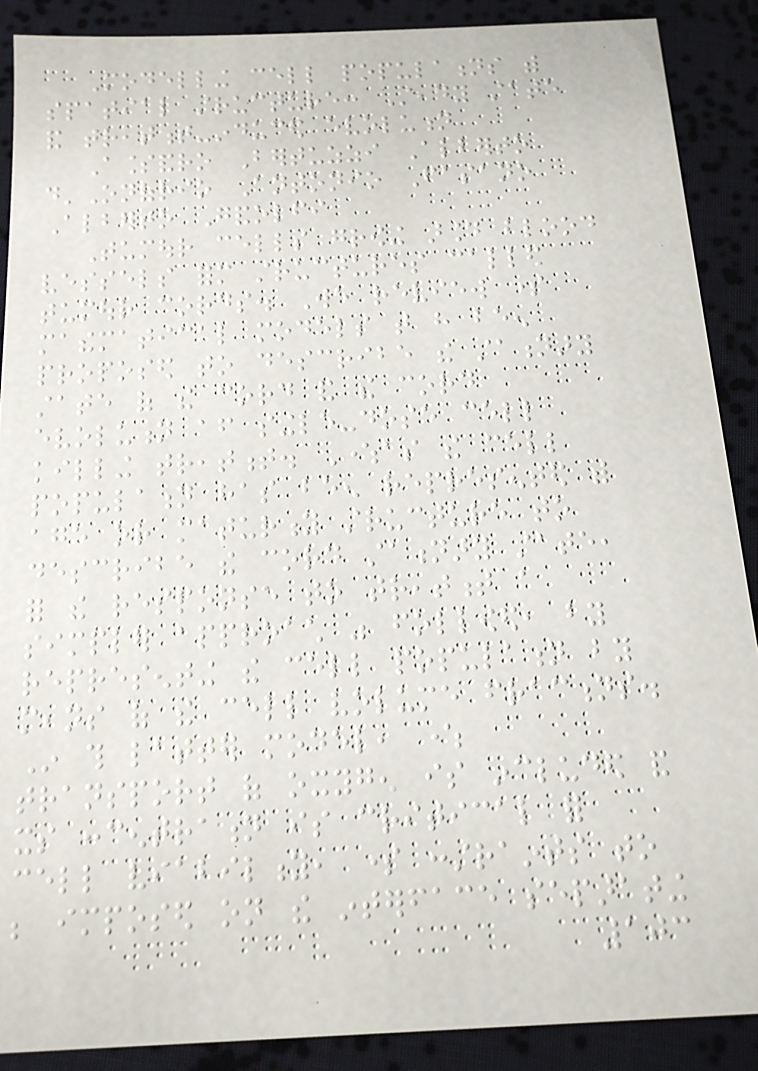Modelling cell populations with
spatial structure: Steady state
and treatment-induced evolution
Alessandro Bertuzzi Alberto
d'Onofrio Antonio Fasano
Alberto Gandolfi
Tumour cells growing around blood
vessels form structures called
tumour cords. We review some
mathematical models that have been
proposed to describe the stationary
state of the cord and the cord
evolution after single-dose cell
killing treatment. Whereas the cell
population has been represented with
age or maturity structure to
describe the cord stationary state,
for the response to treatment a
simpler approach was followed, by
representing the cell population by
means of the cell volume fractions.
In this latter model, where
transport of oxygen is included and
its concentration is critical for
cell viability, some constraints to
be imposed on the interface separating
103
